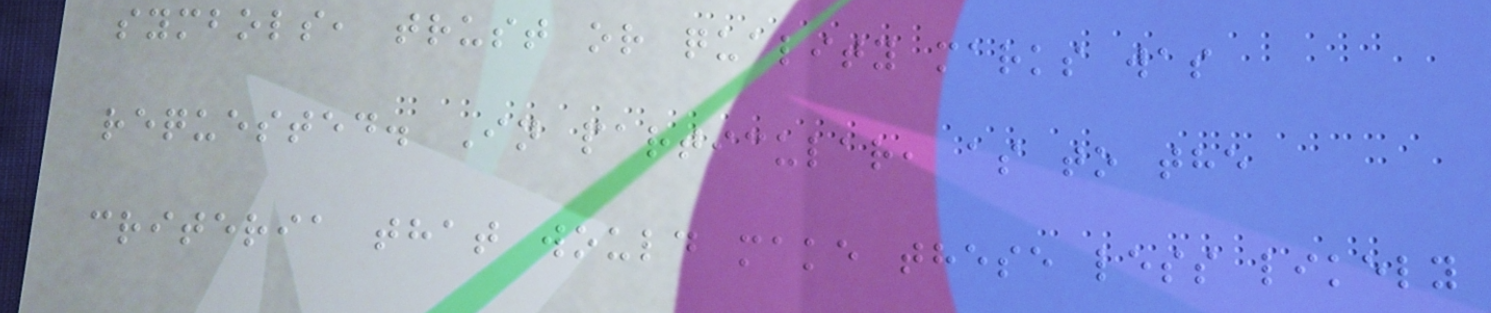symbols, trust or quality marks was
requested. In particular, as to the
criteria that would make these less likely
